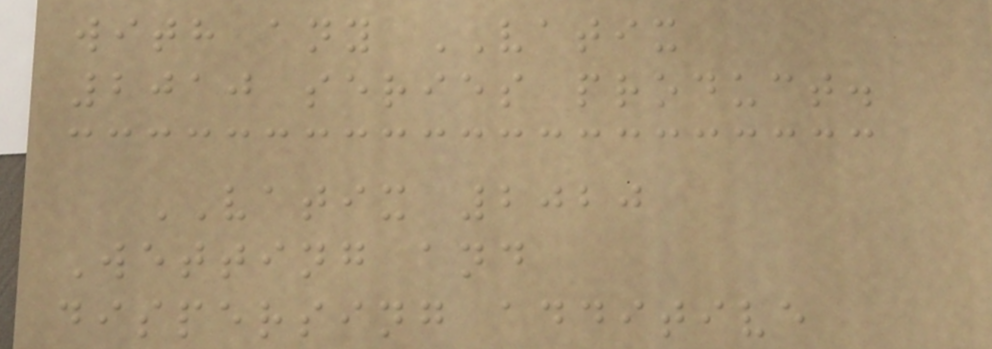with any VATIX
2010 series product.
VATIX 2020
Wetting and
dispersing additive
